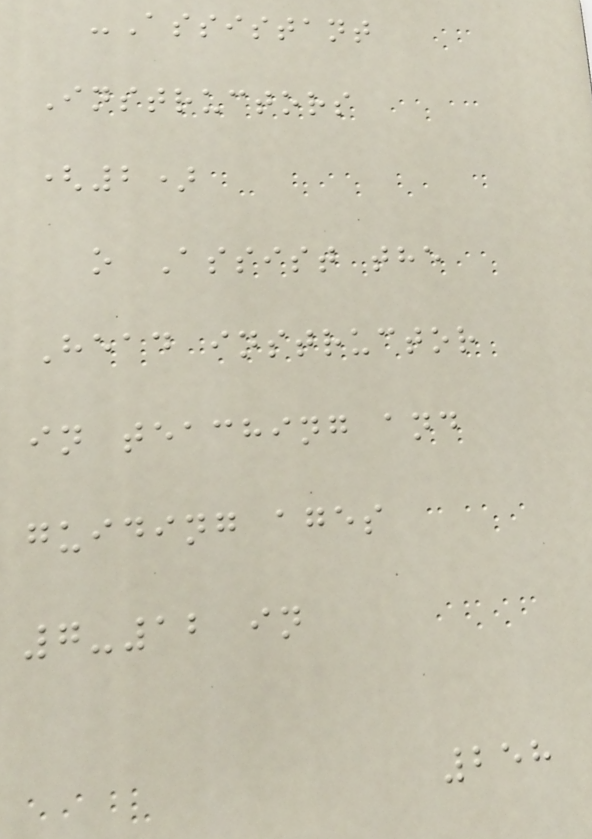-Assistant
Instructors
(2)
o Assist the
Head instructor
in teaching and
guiding ages
7-12 in
258
